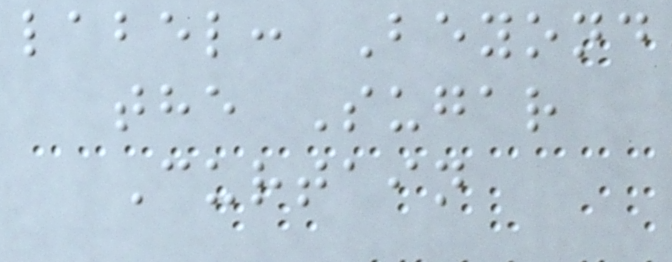label: Beyond
the Sugar
Curtain
